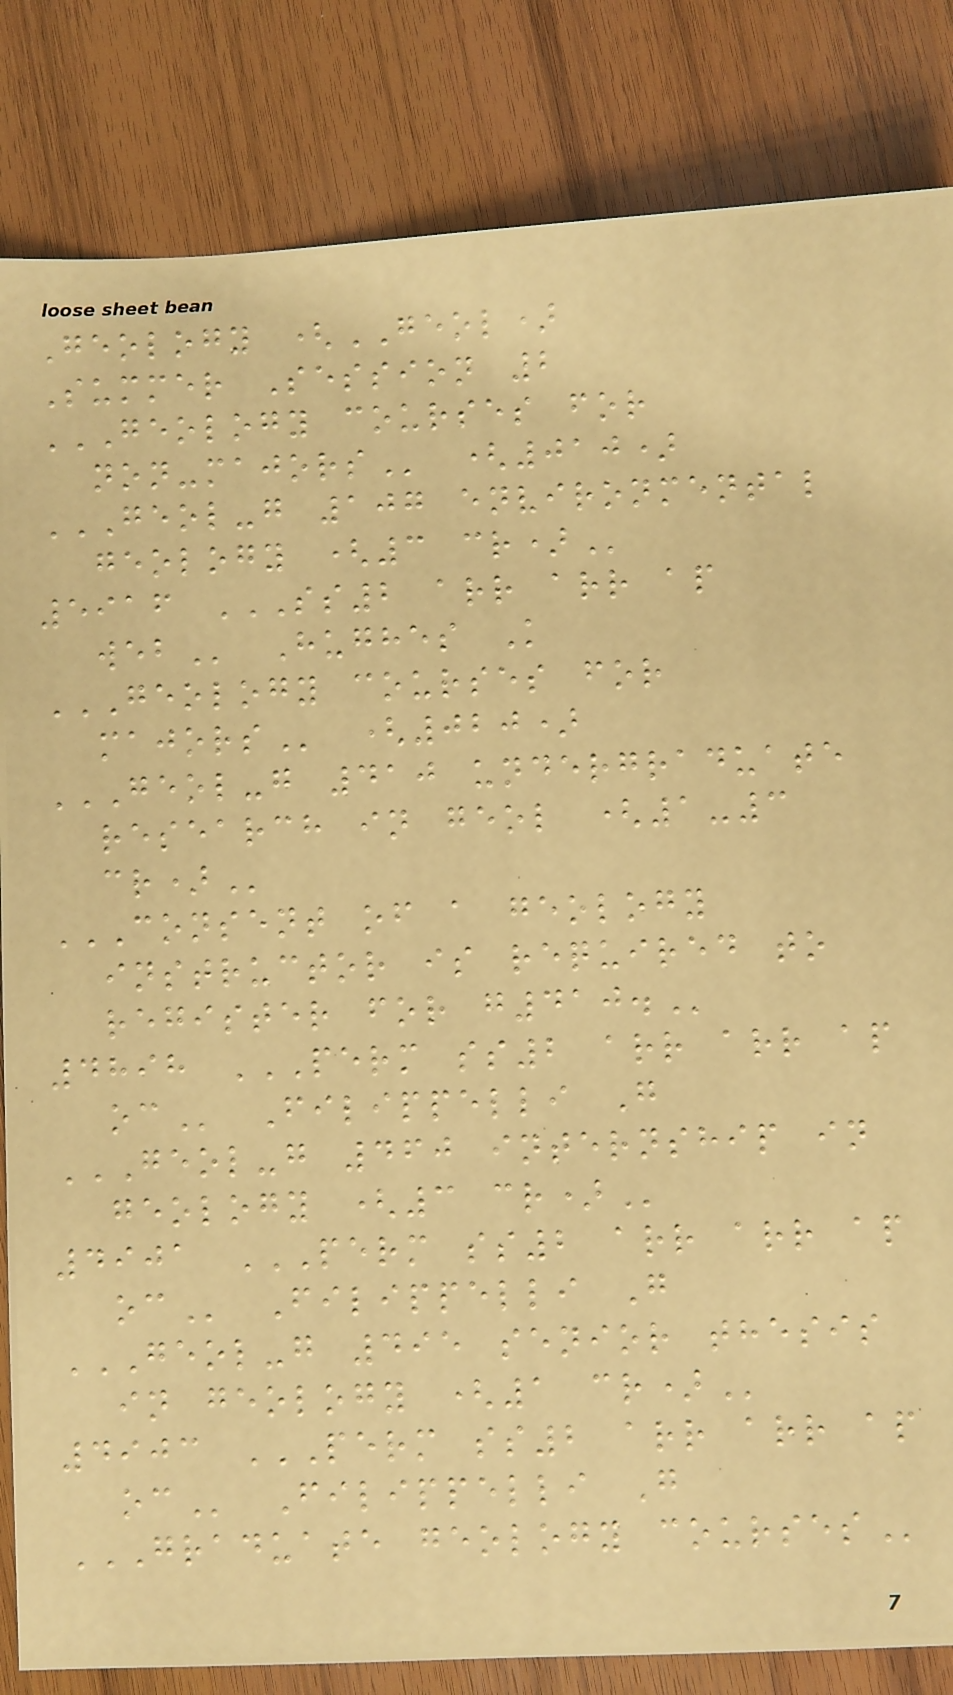Geology (GEOL)
Summer Session 2
GEOLOGY COURSES FOR
NON-MAJORS (010)
GEOL-G 107 ENVIRONMENTAL
GEOLOGY (3 CR)
5916 SS2 ARR ARR AP
WEB Hughes K
GEOLOGY COURSES FOR
MAJORS (020)
GEOL-G 410 UNDERGRADUATE
RESEARCH IN GEOL (1-3
CR)
CONSENT OF A GEOLOGY
INSTRUCTOR IS REQUIRED TO
REGISTER FOR G410.
4898 PERM SS2 ARR ARR AP
OC Filippelli G
GEOL-G 460 INTERNSHIP IN
GEOLOGY (3 CR)
4901 PERM SS2 ARR ARR AP
OC Filippelli G
GEOL-G 495 SENIOR THESIS
IN GEOLOGY (1 CR)
4903 PERM SS2 ARR ARR AP
OC Filippelli G
GRADUATE GEOLOGY COURSES
